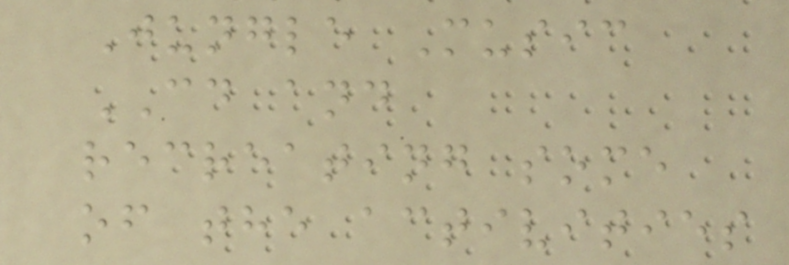Jungle Music
CD and
recreating some
of the activities
